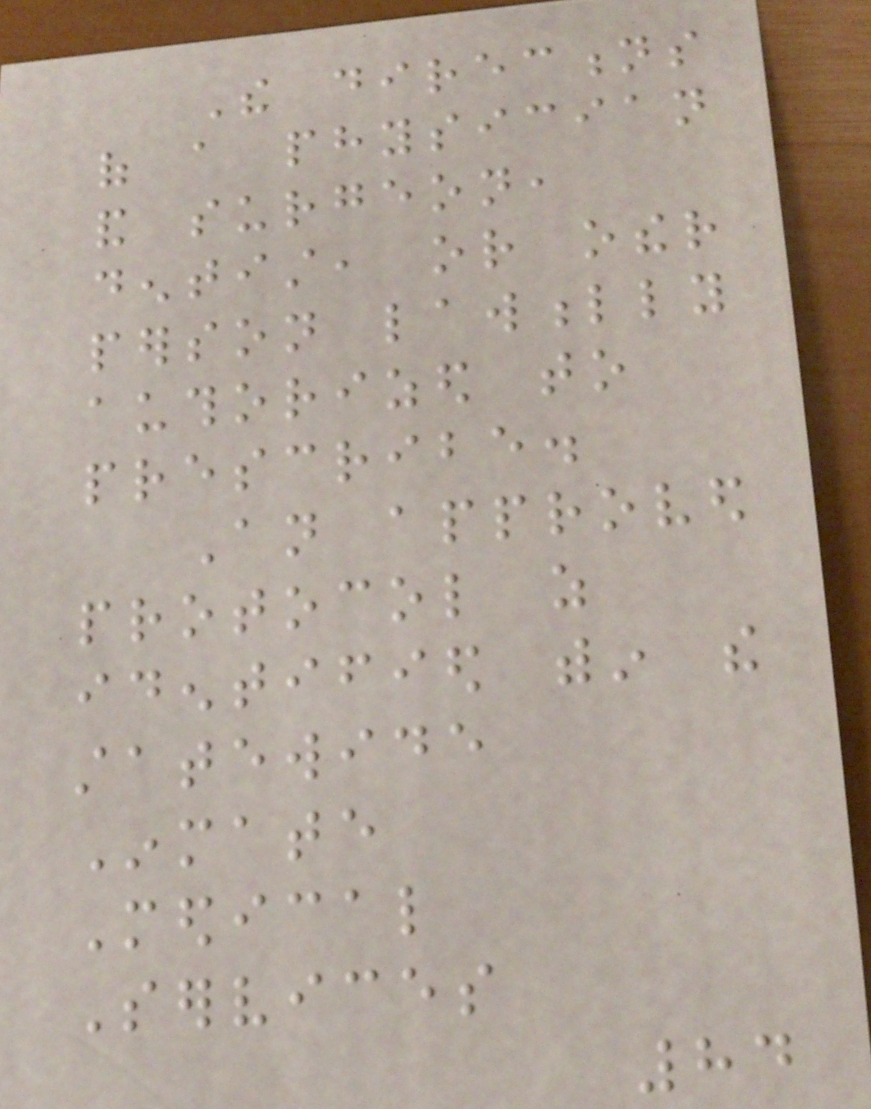The directions
of a physician
and surgeon,
dentist, or other
person lawfully
authorized to
prescribe.
An approved
protocol as
identified within the
statewide
Inmate
Medical
Services
84
